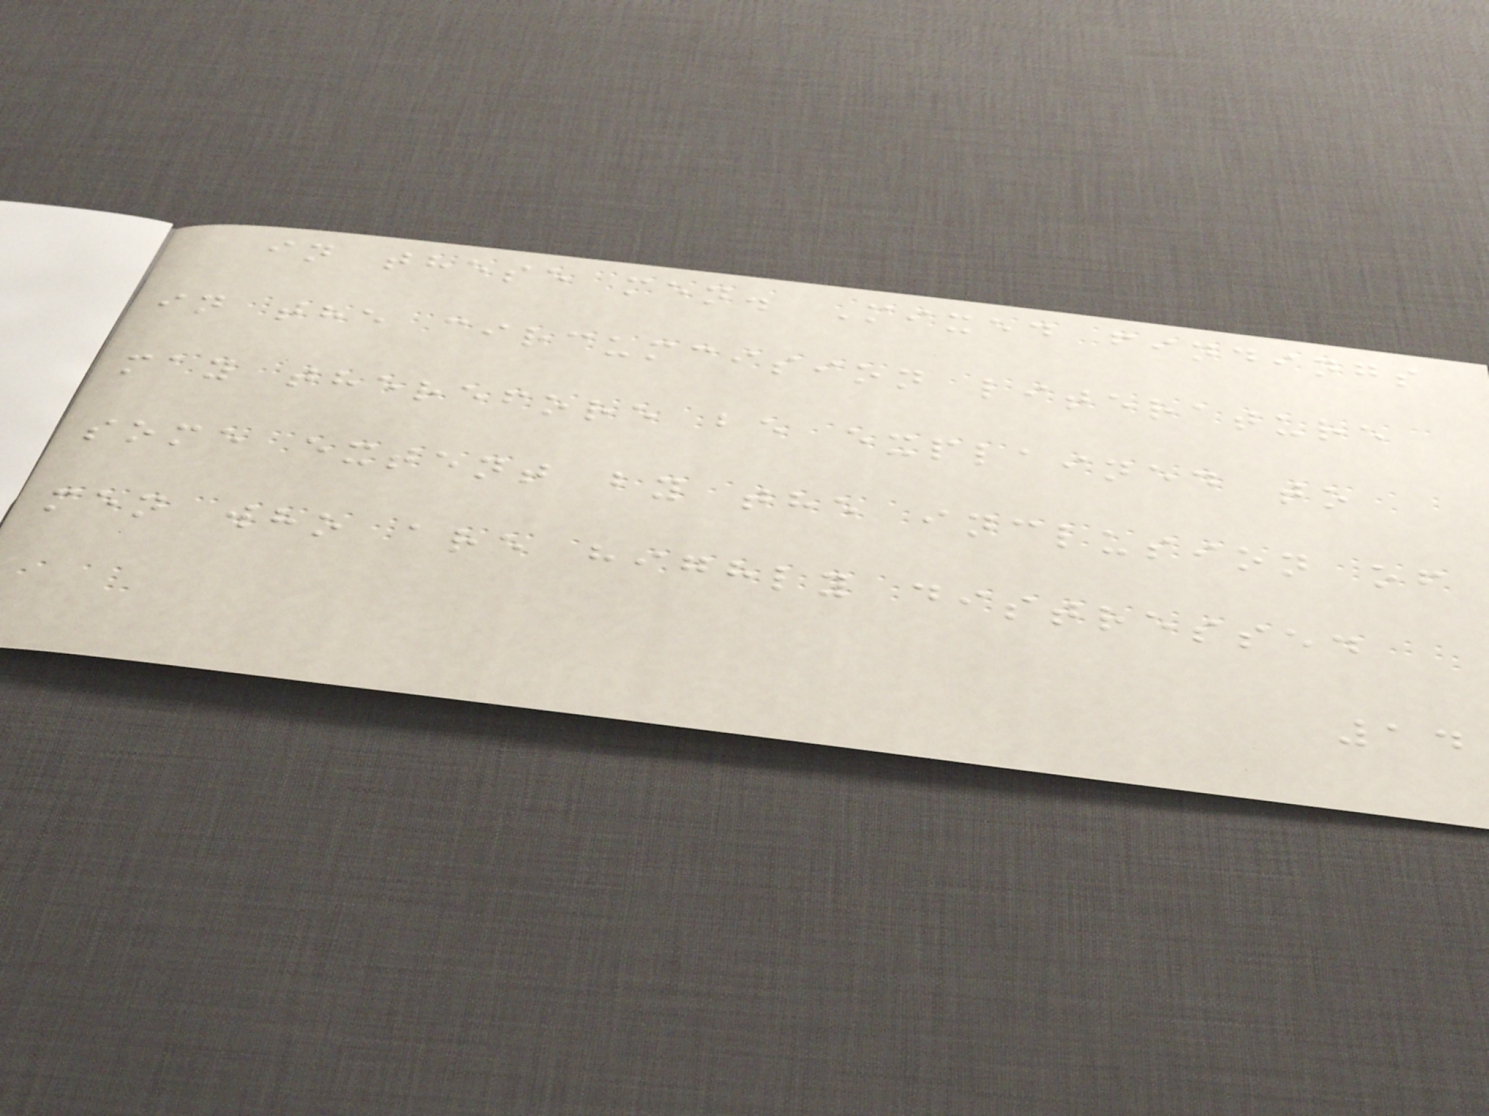in these men. Mixed findings
in the circumcision literature
may therefore be explained to
some extent by the inclusion of
men who are highly distressed
14
